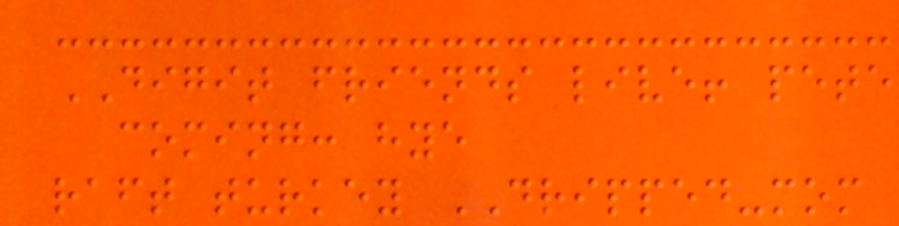DIGIT friends live! pete
coming: hye
raft turkey DRIPPED-mom
